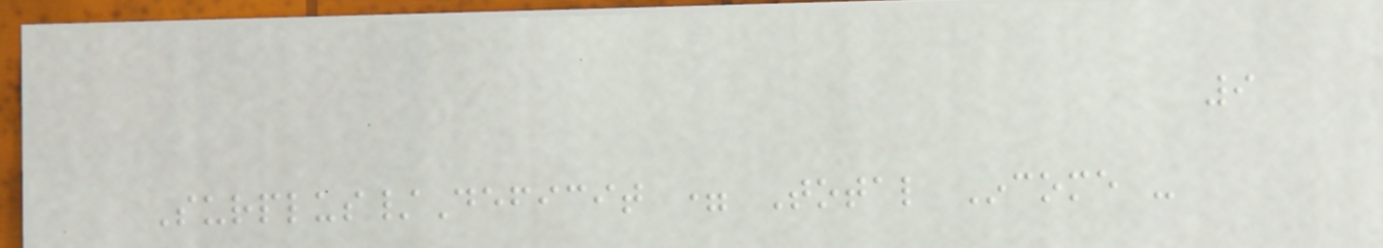9
Surplus/Deficit = Total Income -
